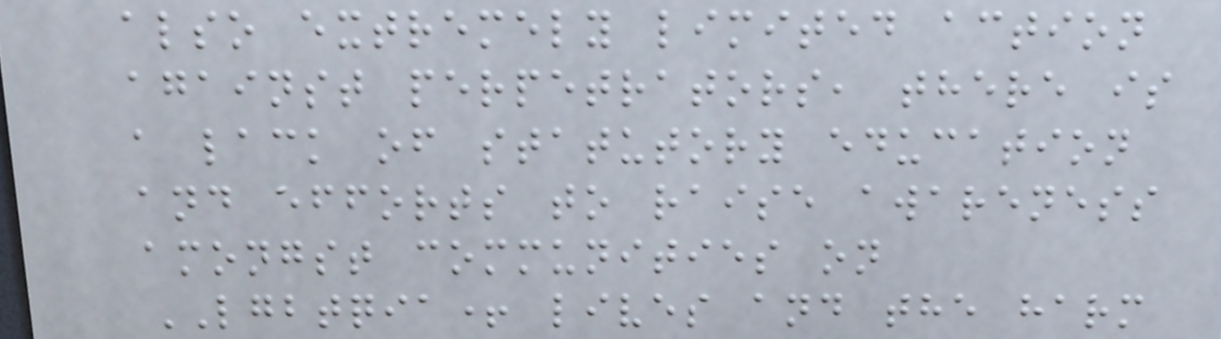also extremely limited action
against perpetrators, there is
a lack of statutory education
and efforts to raise awareness
amongst communities on
LGBTQIA+ lives and the harm
